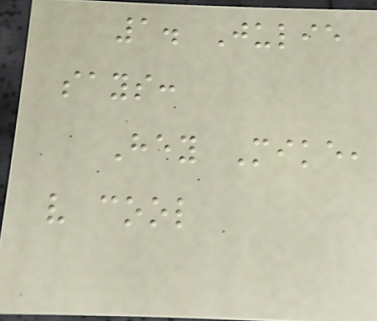1. Julie
says:
Hey Mike,
very cool
